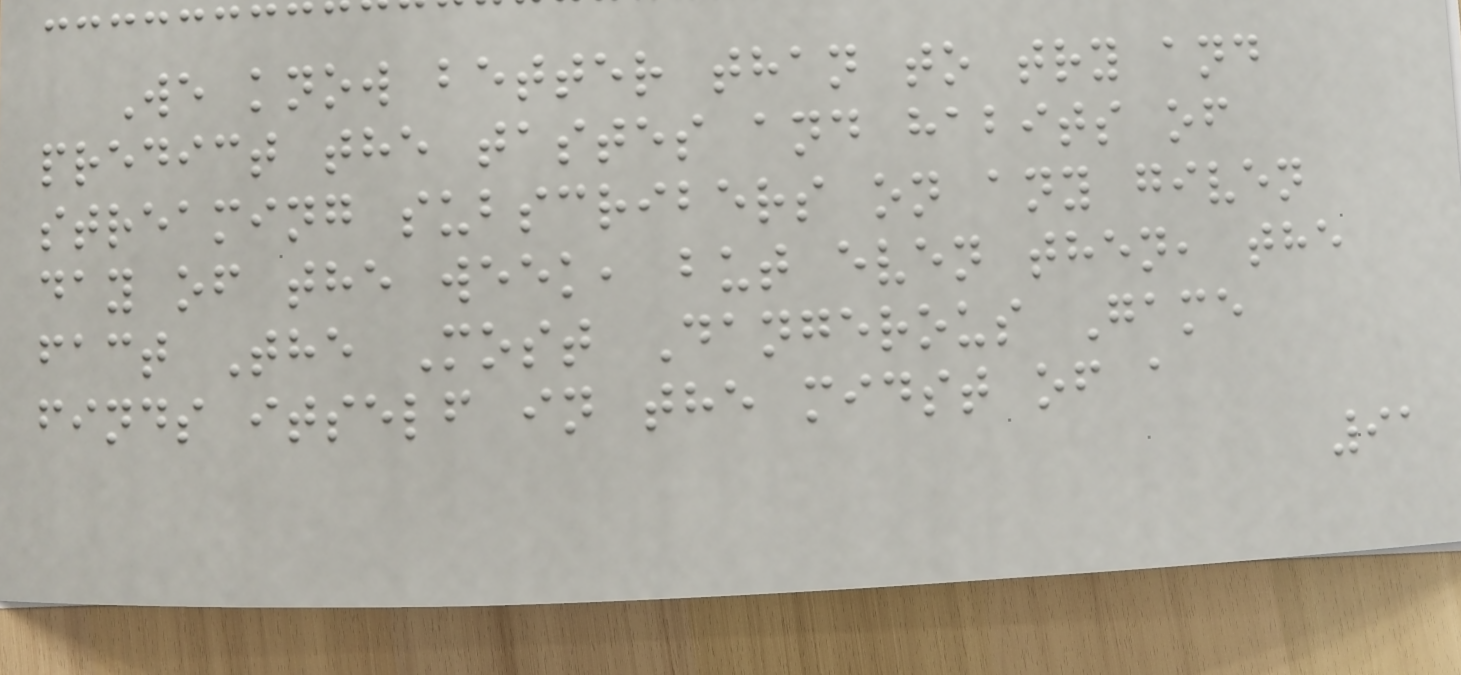We know better than to try and
predict the tastes and habits of
streaming subscribers on any given
day of the week, but even then, the
fact The Most Dangerous Game
finds itself in the midst of a
91
